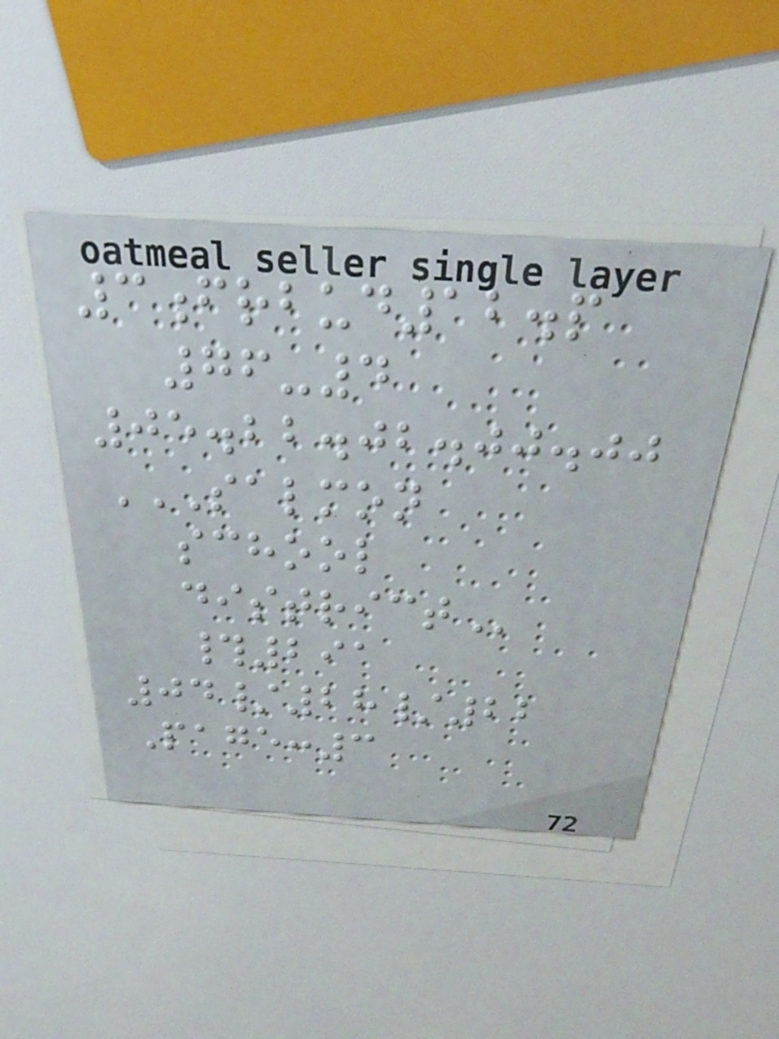3frbud12.p
76-4
05.22.02.00.00
SALMON
SCHOOL
DISTRICT
#291
04/28/22
Page:3
